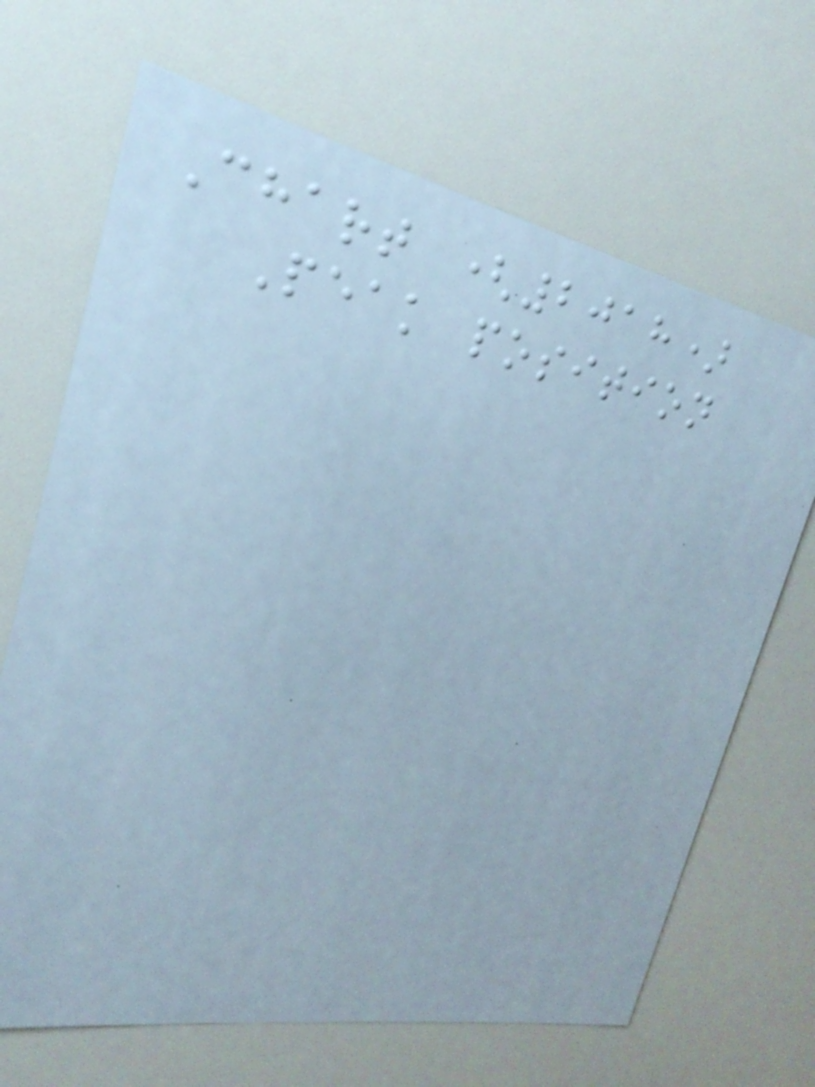Chart (2018)
Peak position
